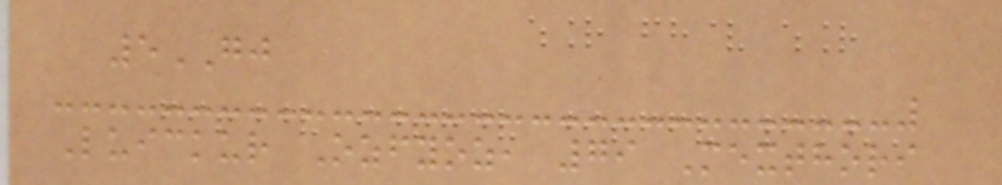5GJ
Luickur Ozfyoz, 79 Mexthori
